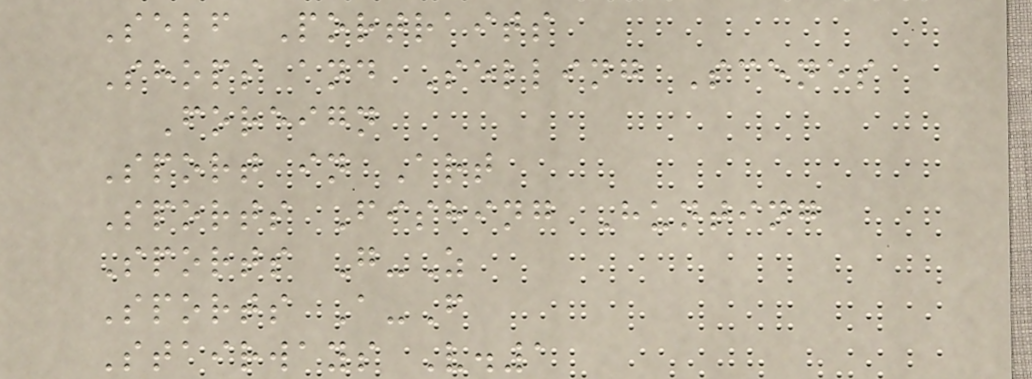Self Portraits
Shops and Selling Scenes
Foreign
Sport in Art
Sports Fishing Hunting
Sports G-Z
Sports A-F
Stairways V.1
